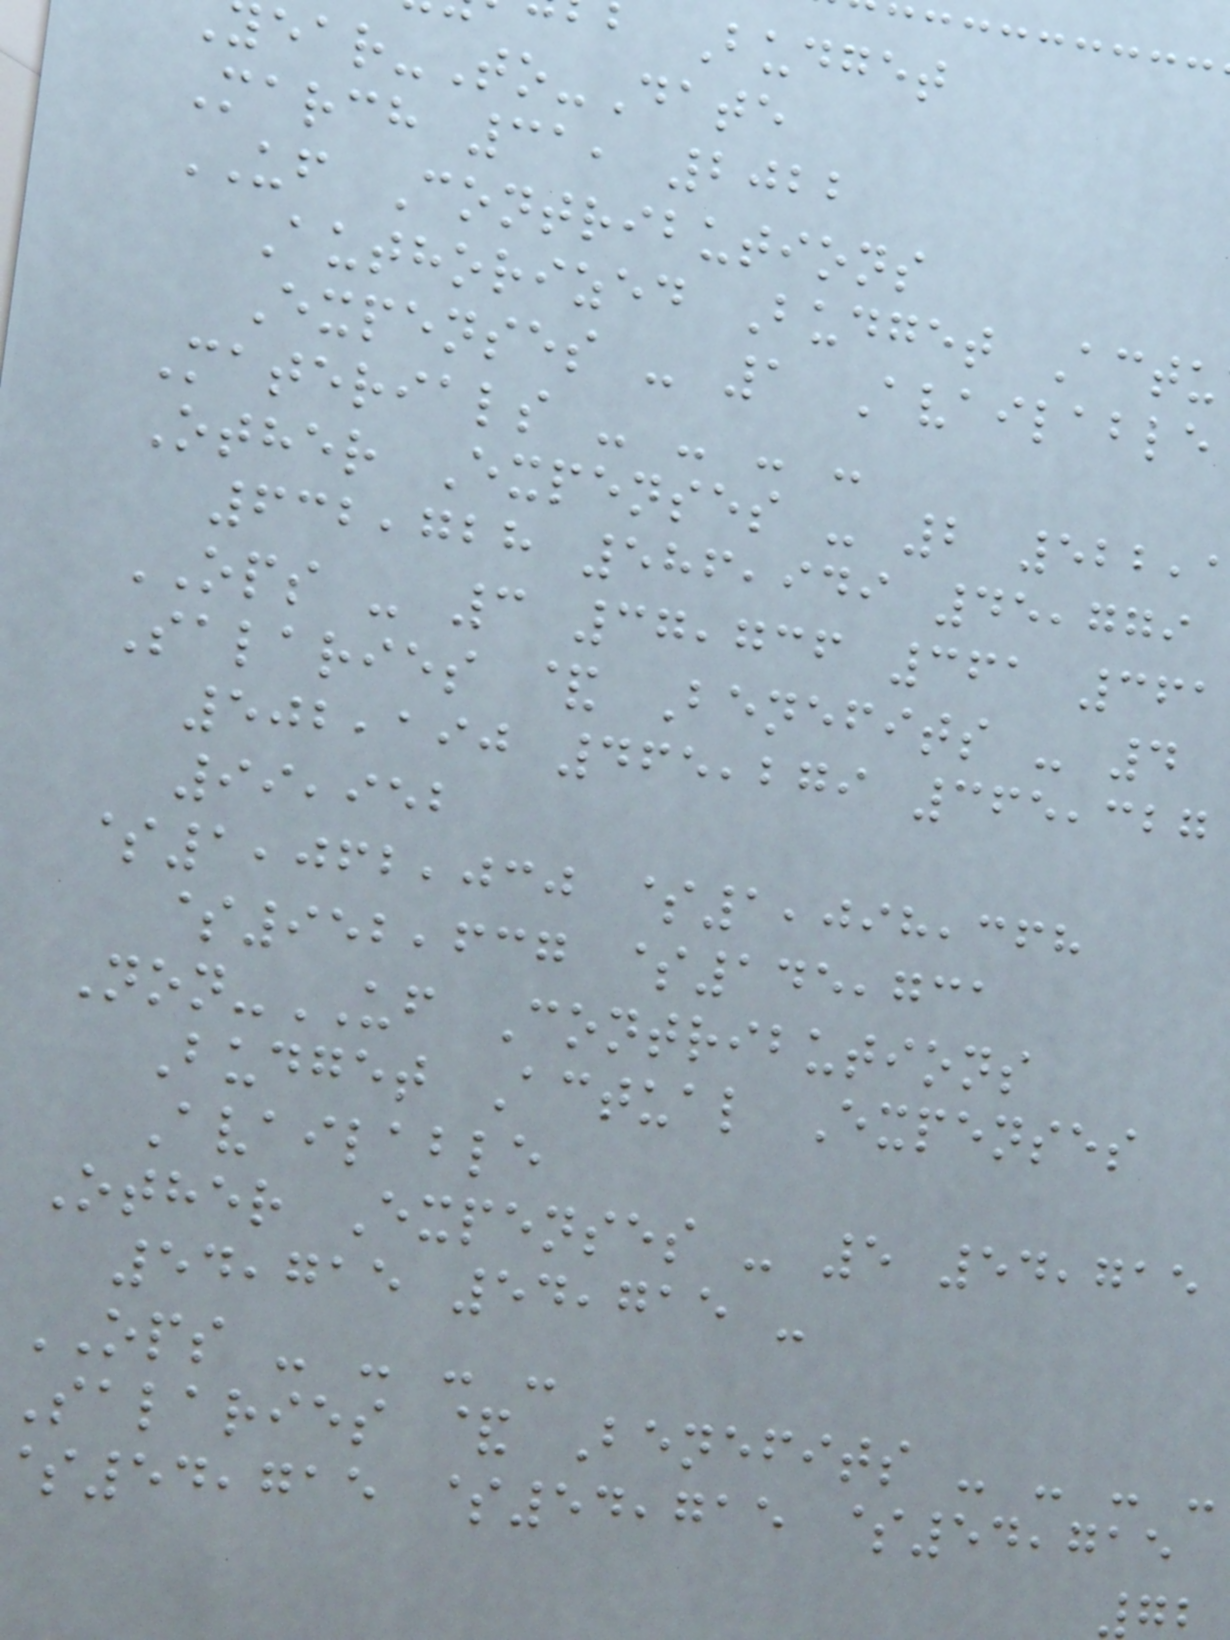Budget
ear-To-Date
March 31, 2022
UF Contributions
Authorized Budget Actu
Expenses - 1 Available
Materials - - - -
Other Expenses - 2 522,
632,728 586,949 45,779
OPS - 3 37,736 361 361
Salaries & Benefits - 4
502,190 465,279 365,327
99,952
$1,062,030 $1,098,368
$952,637 $145,731
Non-UF Contributions
Budget Actual Expenses
Available
Other Expenses - 5 54,715
54,715 54,715 -
OPS - - - -
Salaries & Benefits - - - -
54,715 $54,715 $54,715
